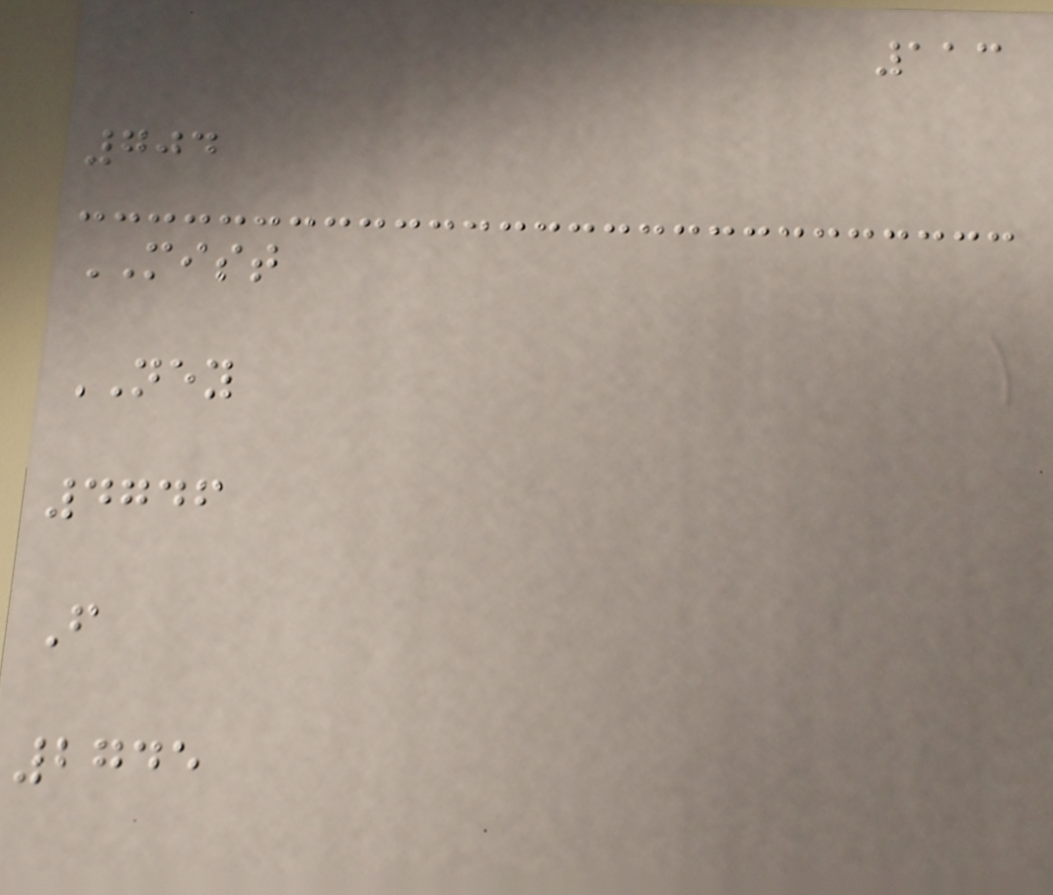113
704
MIST
NEY
4746
F
2745
